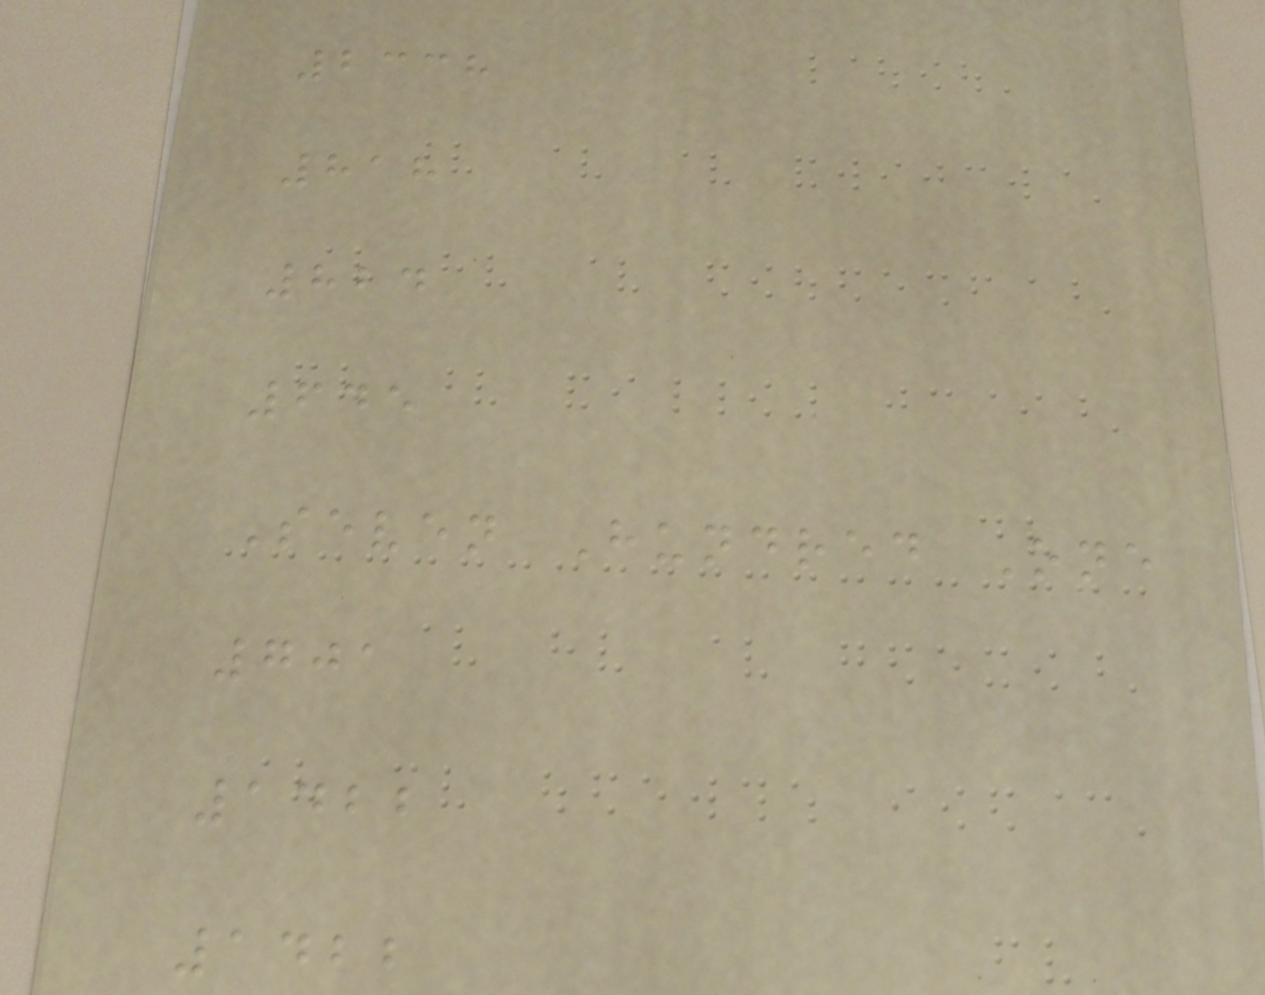2338
818
824
645
Seven Hundred One
701
1422
1422
